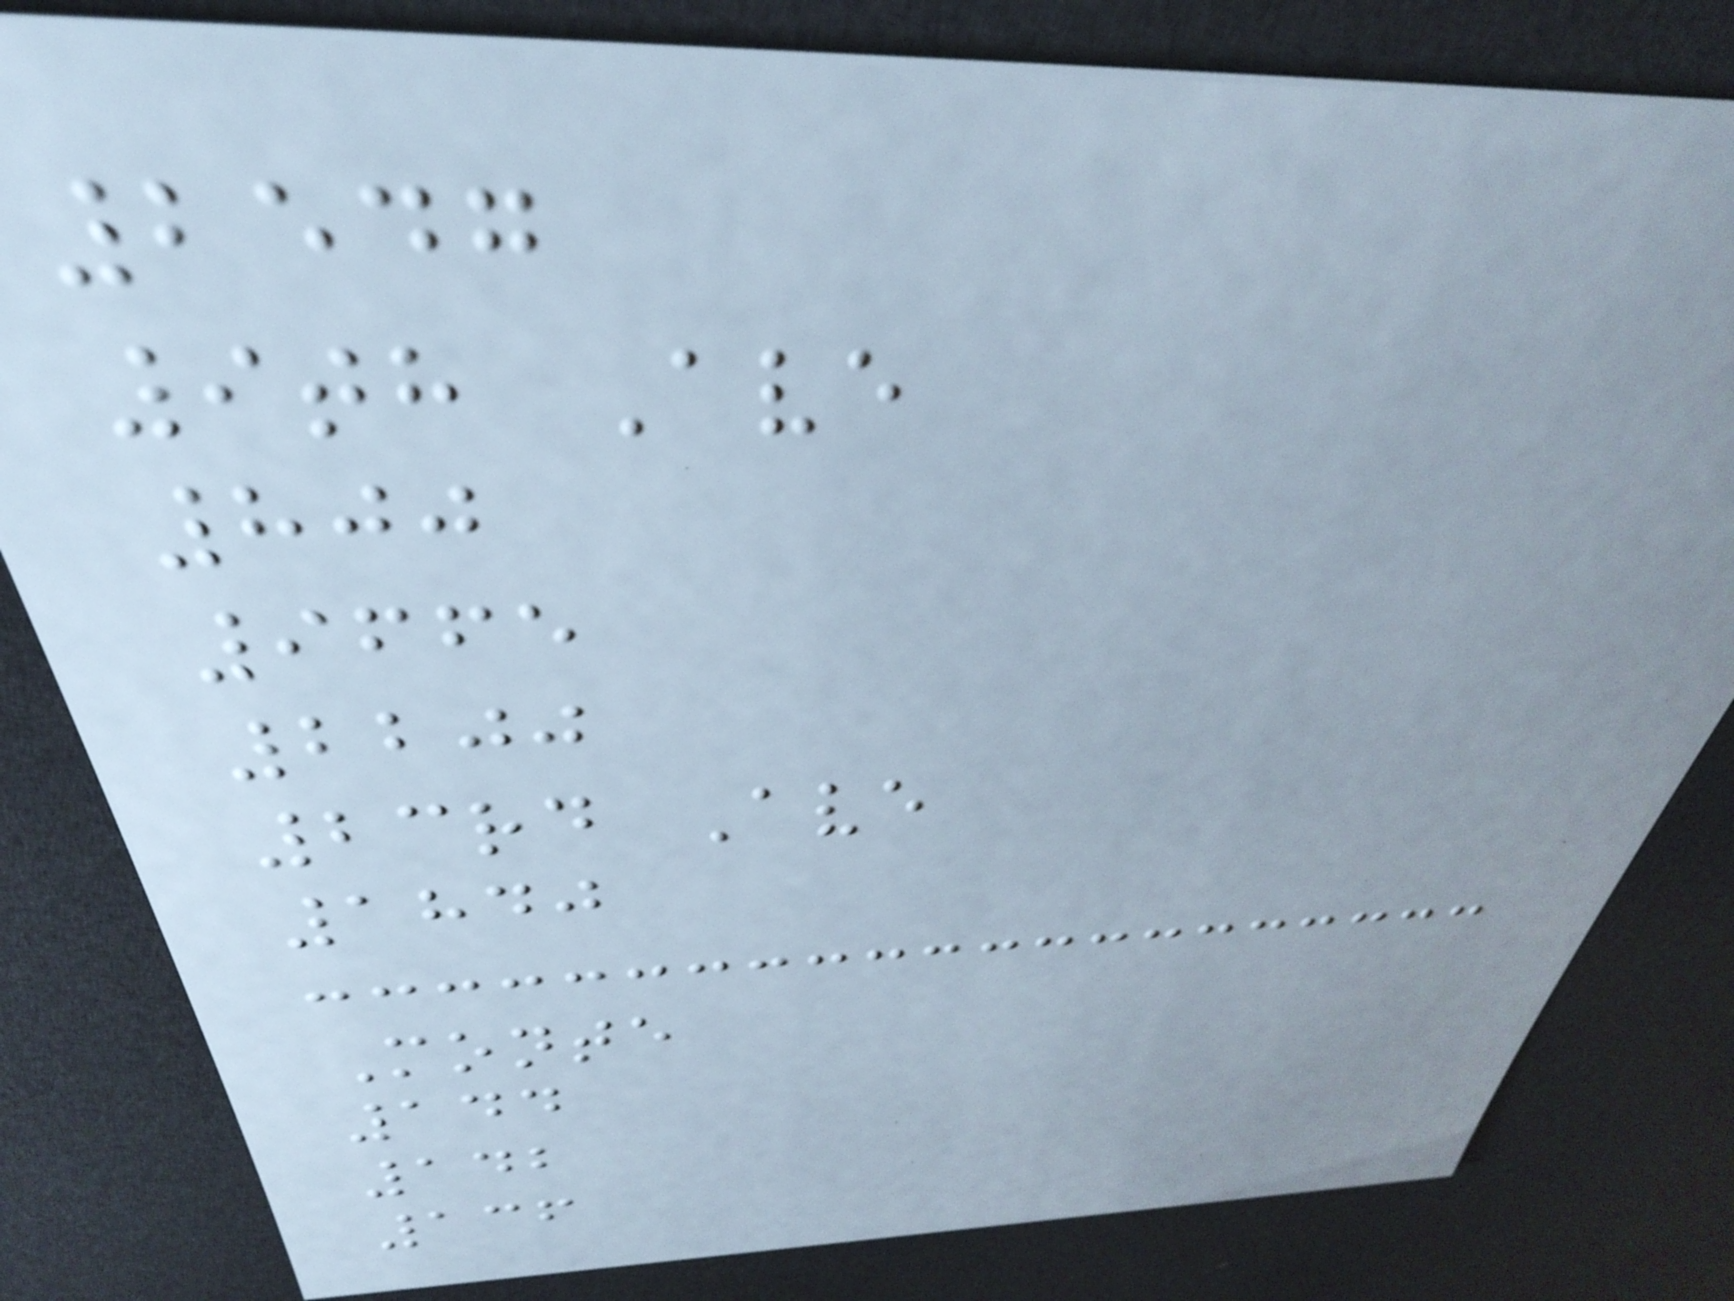2547
9th Ave
800
9665
2200
23rd Ave
1840
Monte
144
142
136
